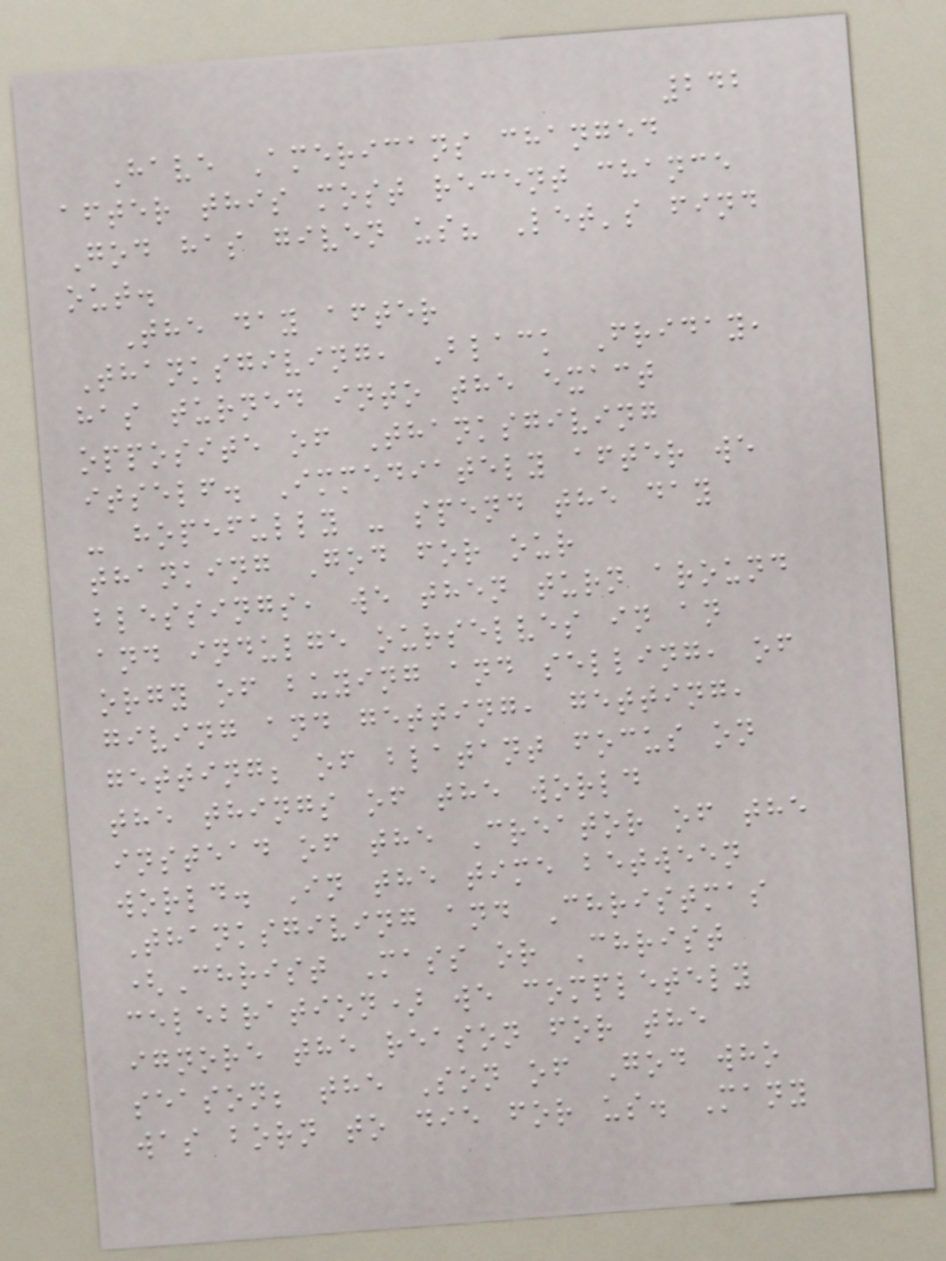242
Have Americans changed
after this most recent chance
God has given us? Let's find
out.
The day after
Thanksgiving, Black Friday,
has turned into the exact
opposite of Thanksgiving
itself. Immediately after we
- hopefully - spend the day
thanking God for our
blessings, we then turn around
and indulge ourselves in an
orgy of buying and selling, of
giving and getting, getting,
getting; of blatant focus on
the things of the world
instead of the Creator of the
world. In the time between
Thanksgiving and Christmas
(Christ Mass or Christ
celebration) we completely
ignore the reason for the
season; the Son of God who
was born to die for us. Many
